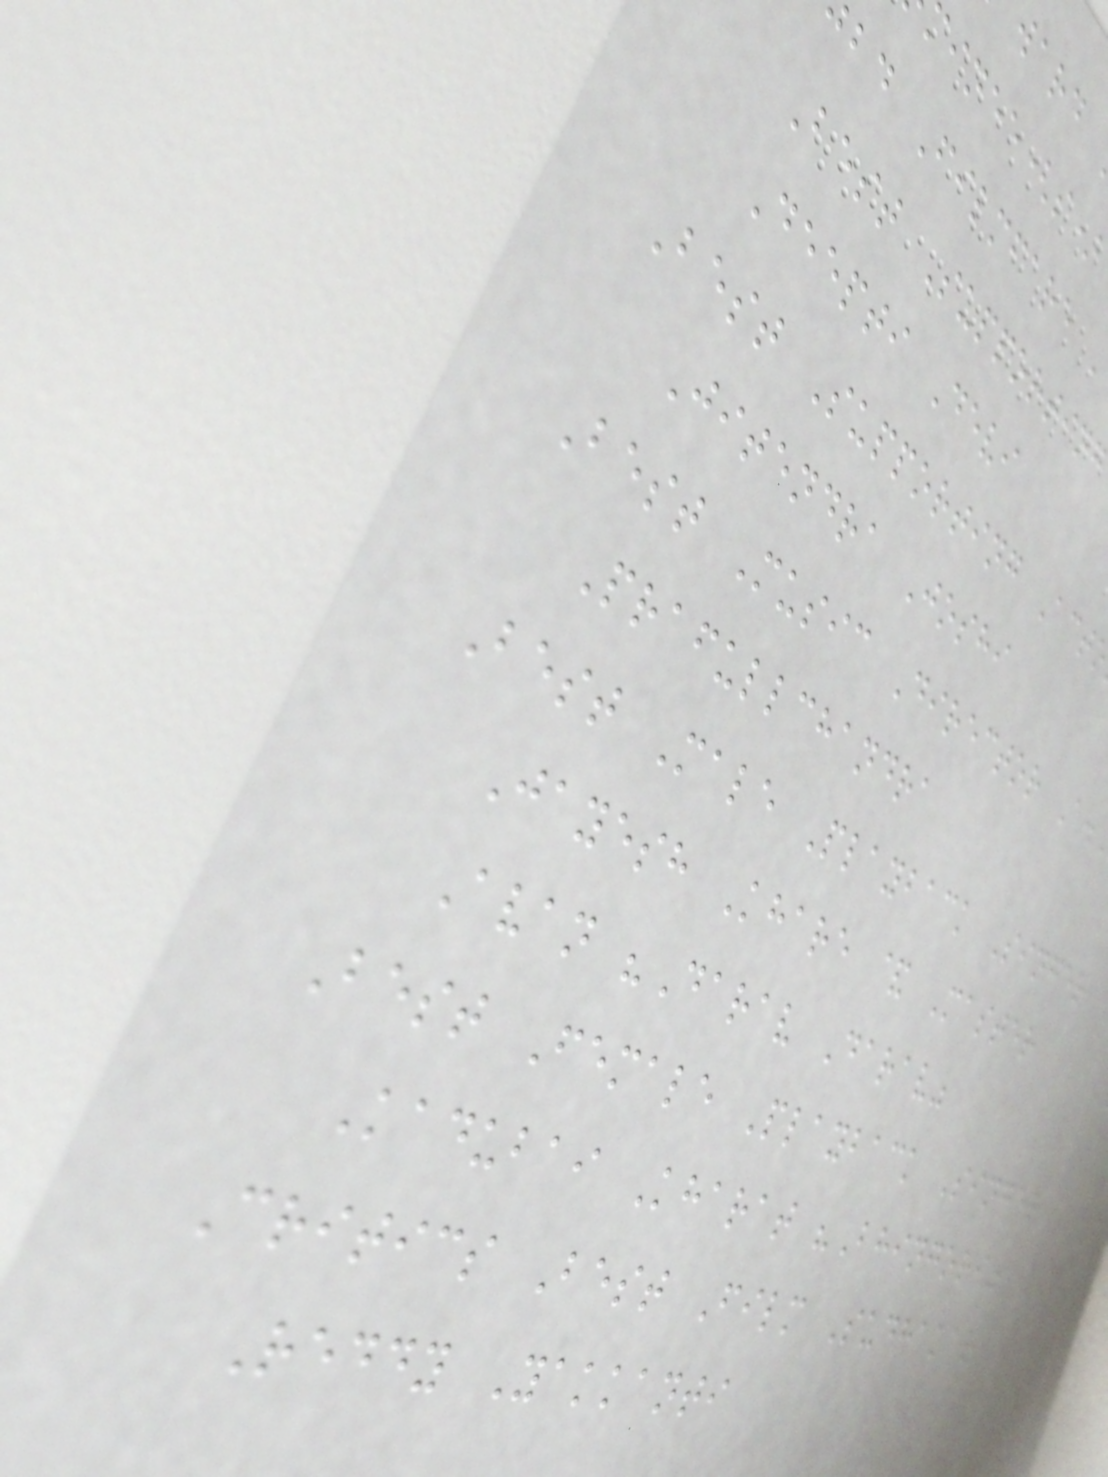minee(s)
bd Filmfare
Best Supporting
Deepti Devi
Best Supporting Act
Jitendra Joshi
Best Music Director A.
Prafullchandra
Best Male Playback Singer
Jayesh Khare & Master
Avan "Darav Darav"
Best Female Playback Singer
Kadubai Kharat "Bhingori"
Critics Best Film Sudhakar
Reddy Yakkanti
